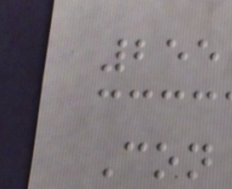255
Con
